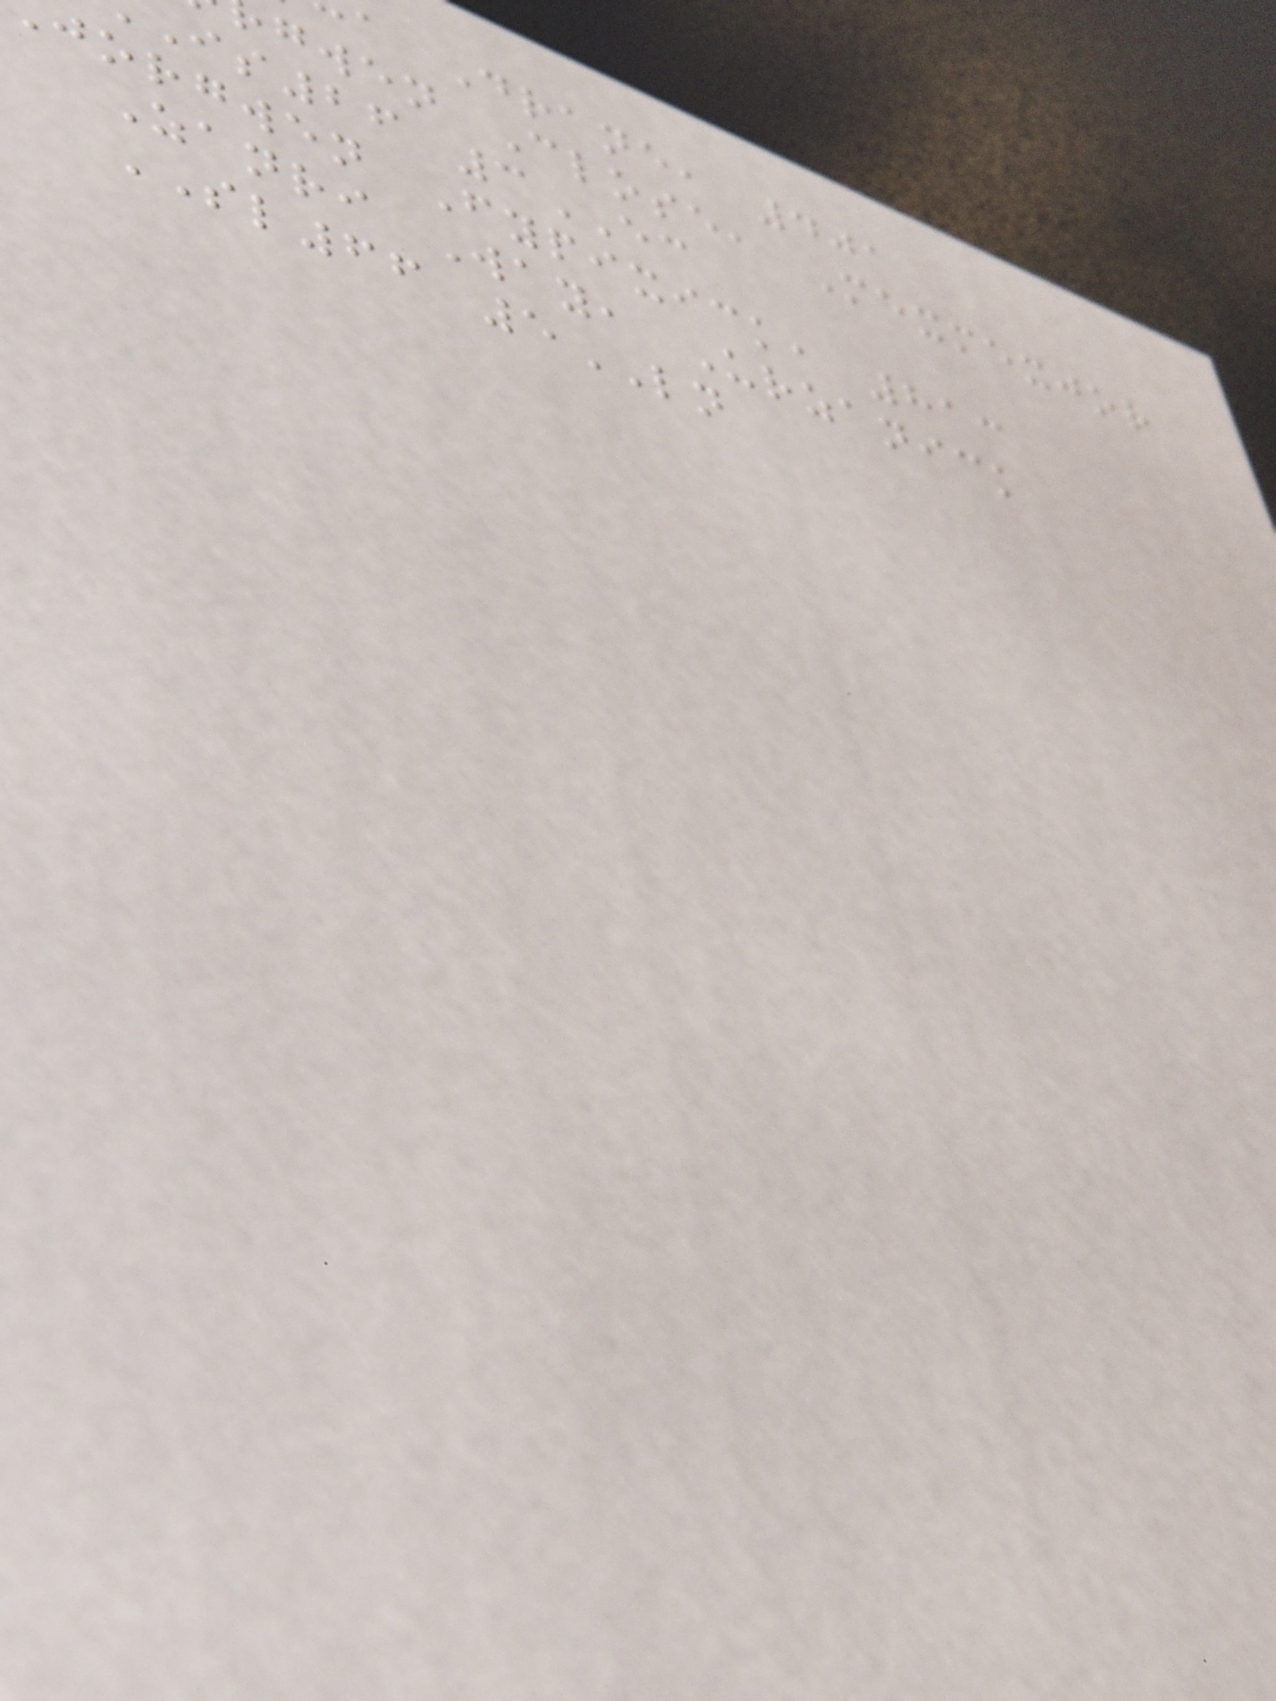a Drane, 401
gwen Close, Mexmexjor
is26 3EC
jorgwen Fypixick, 813
Zanri Way, Urzanick
SL66 5LN
